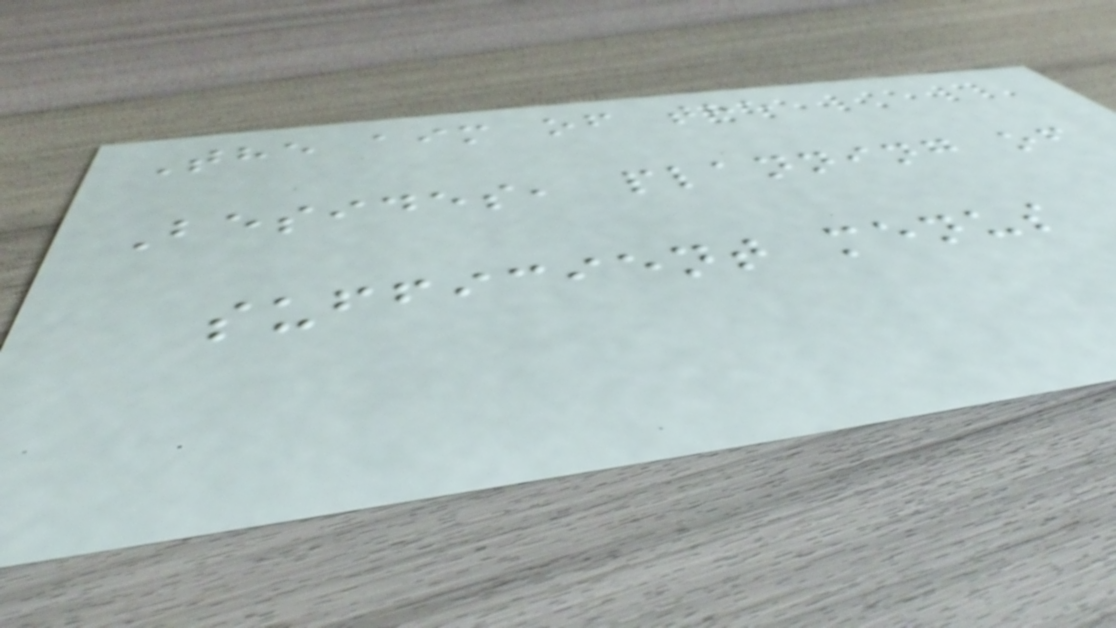The aim of the
Besides, planning of
sufficient menus
